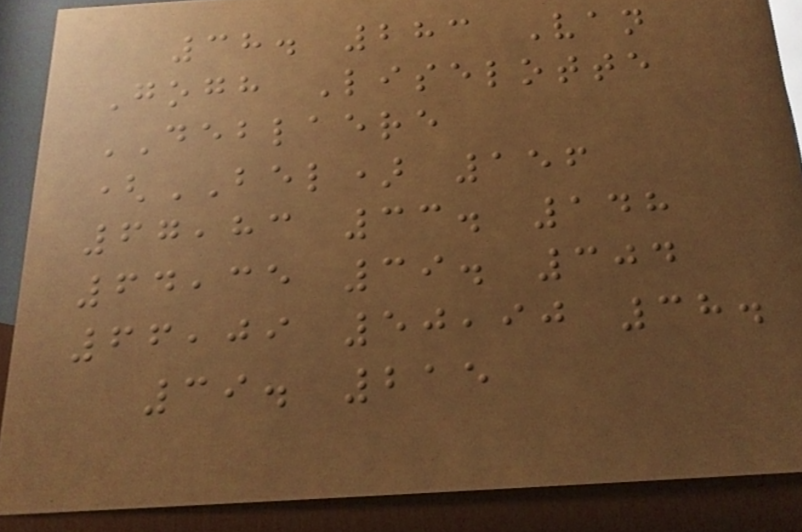38. 283 Van
Gogh Liselotte
DEBLAERE
(BEL) 156
67,83 33. 148
64,35 39. 304
66,09 50,90 38.
39. 215
